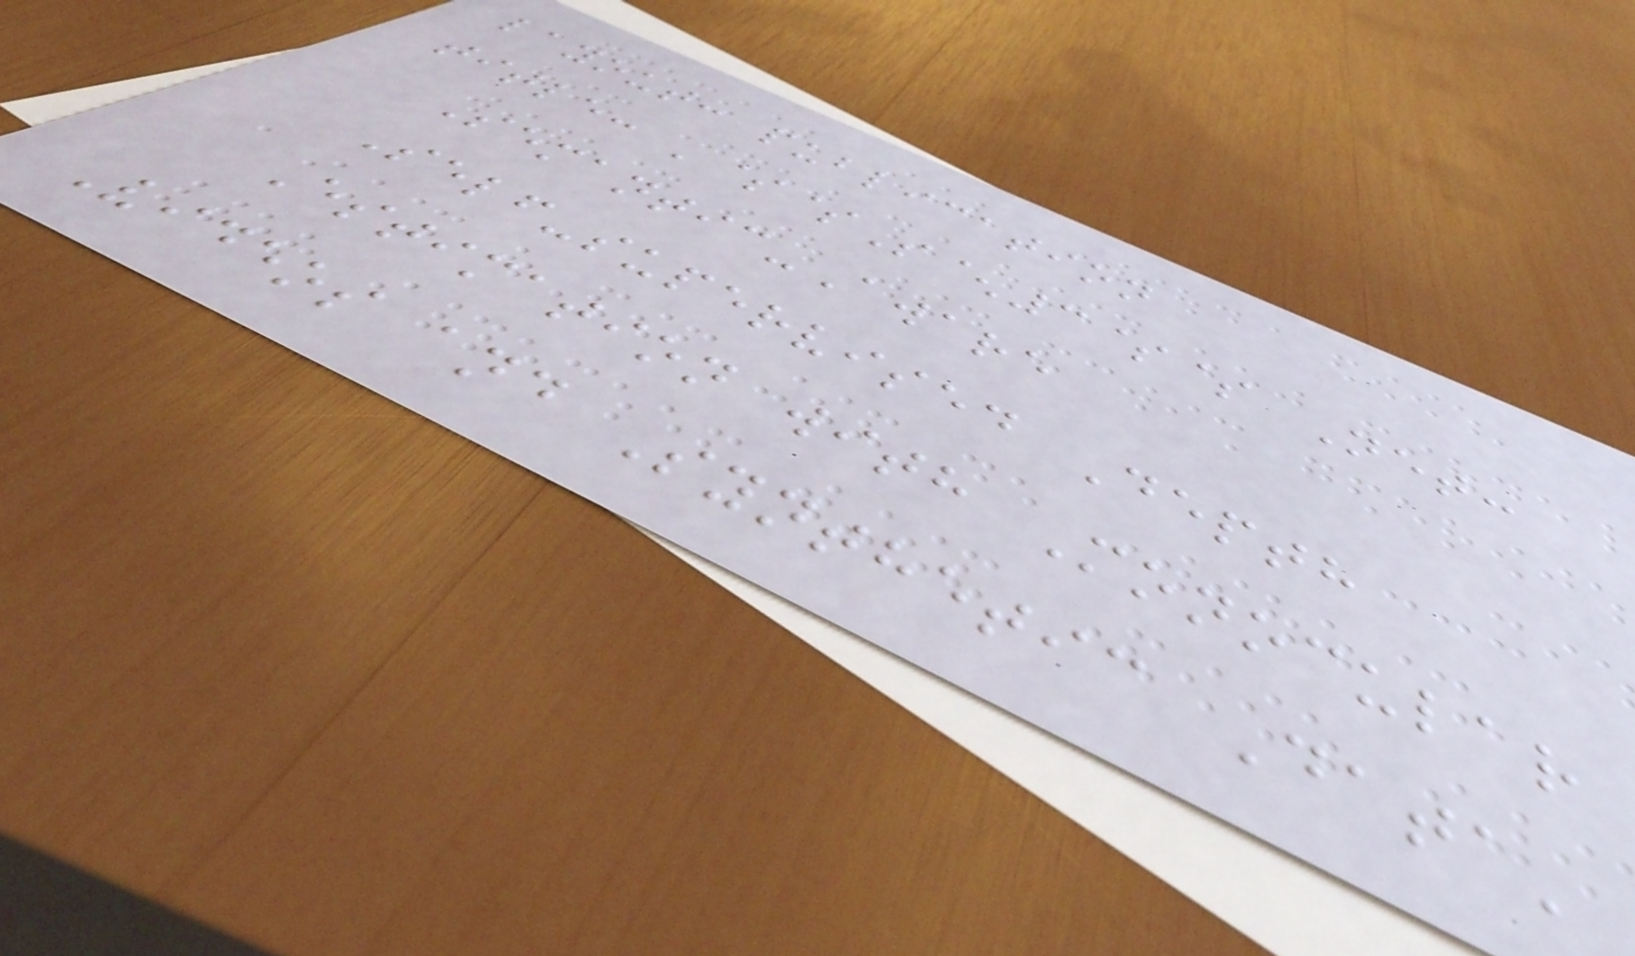layout: publication
title: '$$S^3$$ Net:
Semantic-Aware
Self-supervised Depth
Estimation with Monocular
Videos and Synthetic Data'
